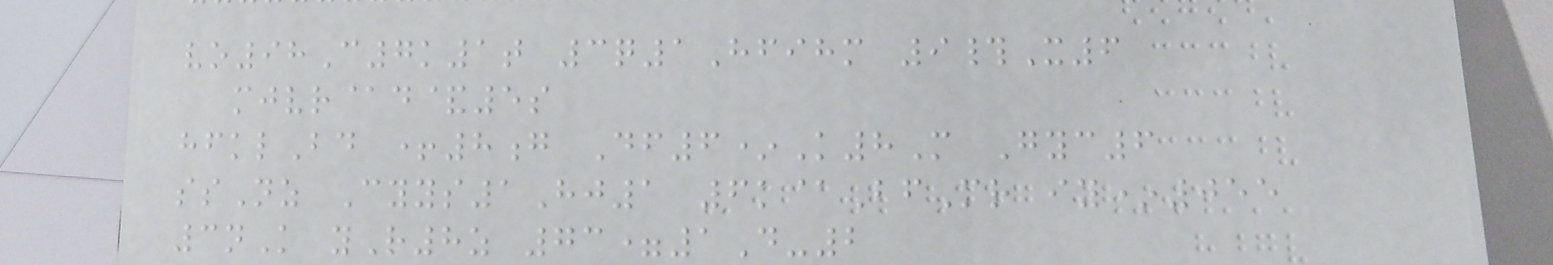vo98C7k1t 3q1Hfihm 9#X6
mjvr@d&5s
hfklBd +8g Df6*K8M Gyc6
ssNz Cyys1Hj1 6k@BfMr iy*055
3nK yR8z 73=1D-2
